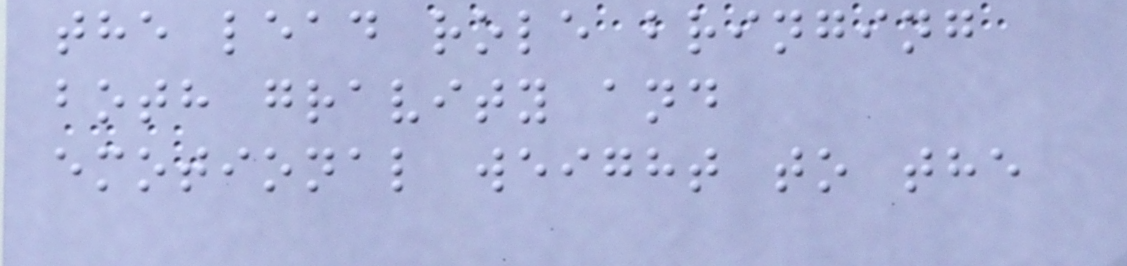the lead role bringing
both gravity and
emotional weight to the
